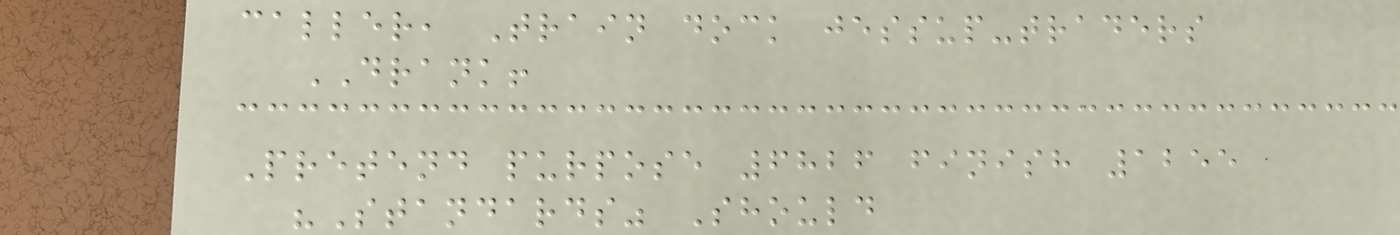caller, Train dock jessup-traders
DRANK!
Pretend purpose 6826 finish 1255
"Standards" Should
